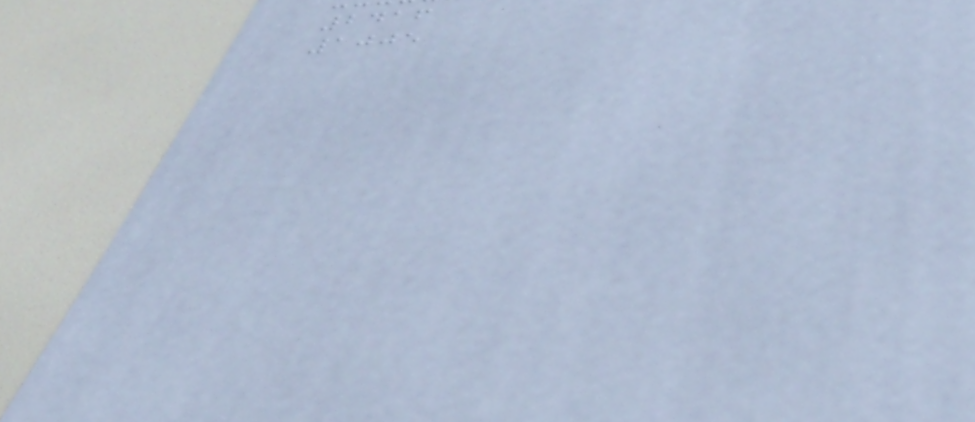2416
1005
